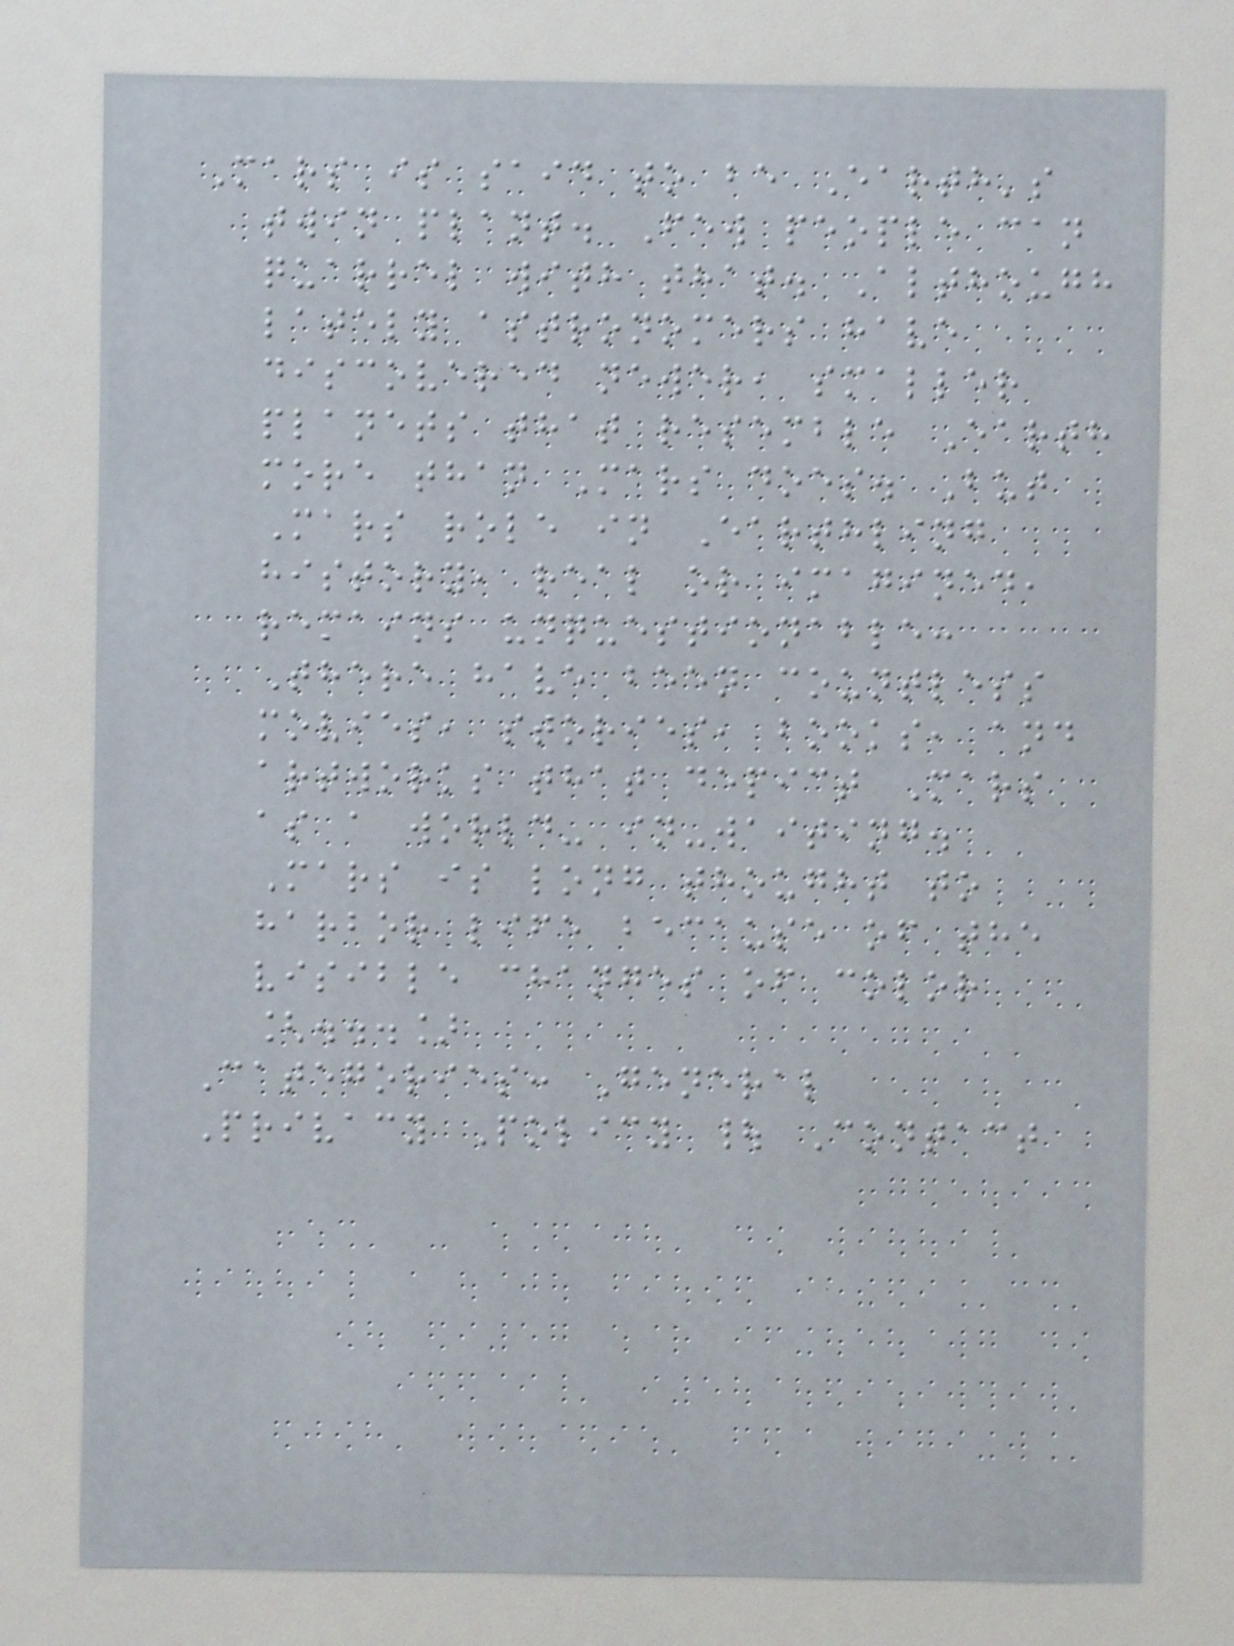Mars is said to be Earth's
twin plant. Few people can
quarrel with that. Although
lately astronomers have
discovered newer, smaller
planets that resemble Earth
more than Mars does. But
Mars role in Earthling
history, real or imagined,
remains unquestionable:
There have been countless
movies, stories, books, and
artworks that depict Mars
as a world- in-waiting.
Mars is long thought to
harbor life because of the
visible changes of color
[...]
Categories: General
Privacy Policy | Contact
